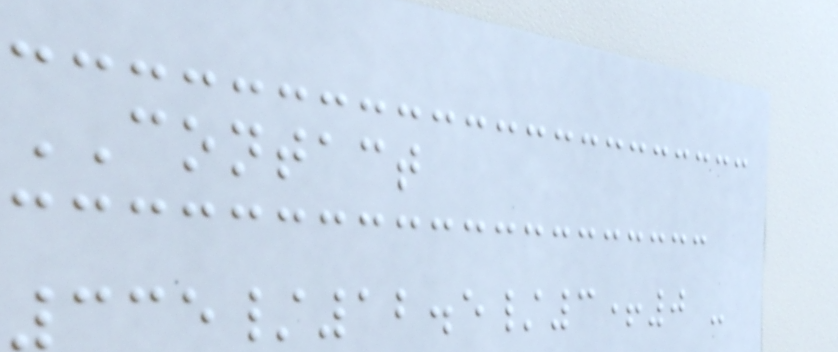CONTACT
335/12.5/3+0 -
